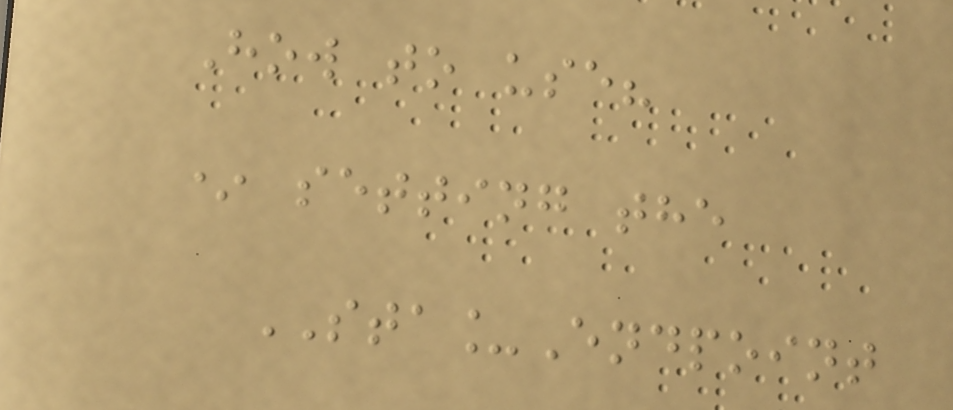How to use?
* setting the
STA_Endpoint
